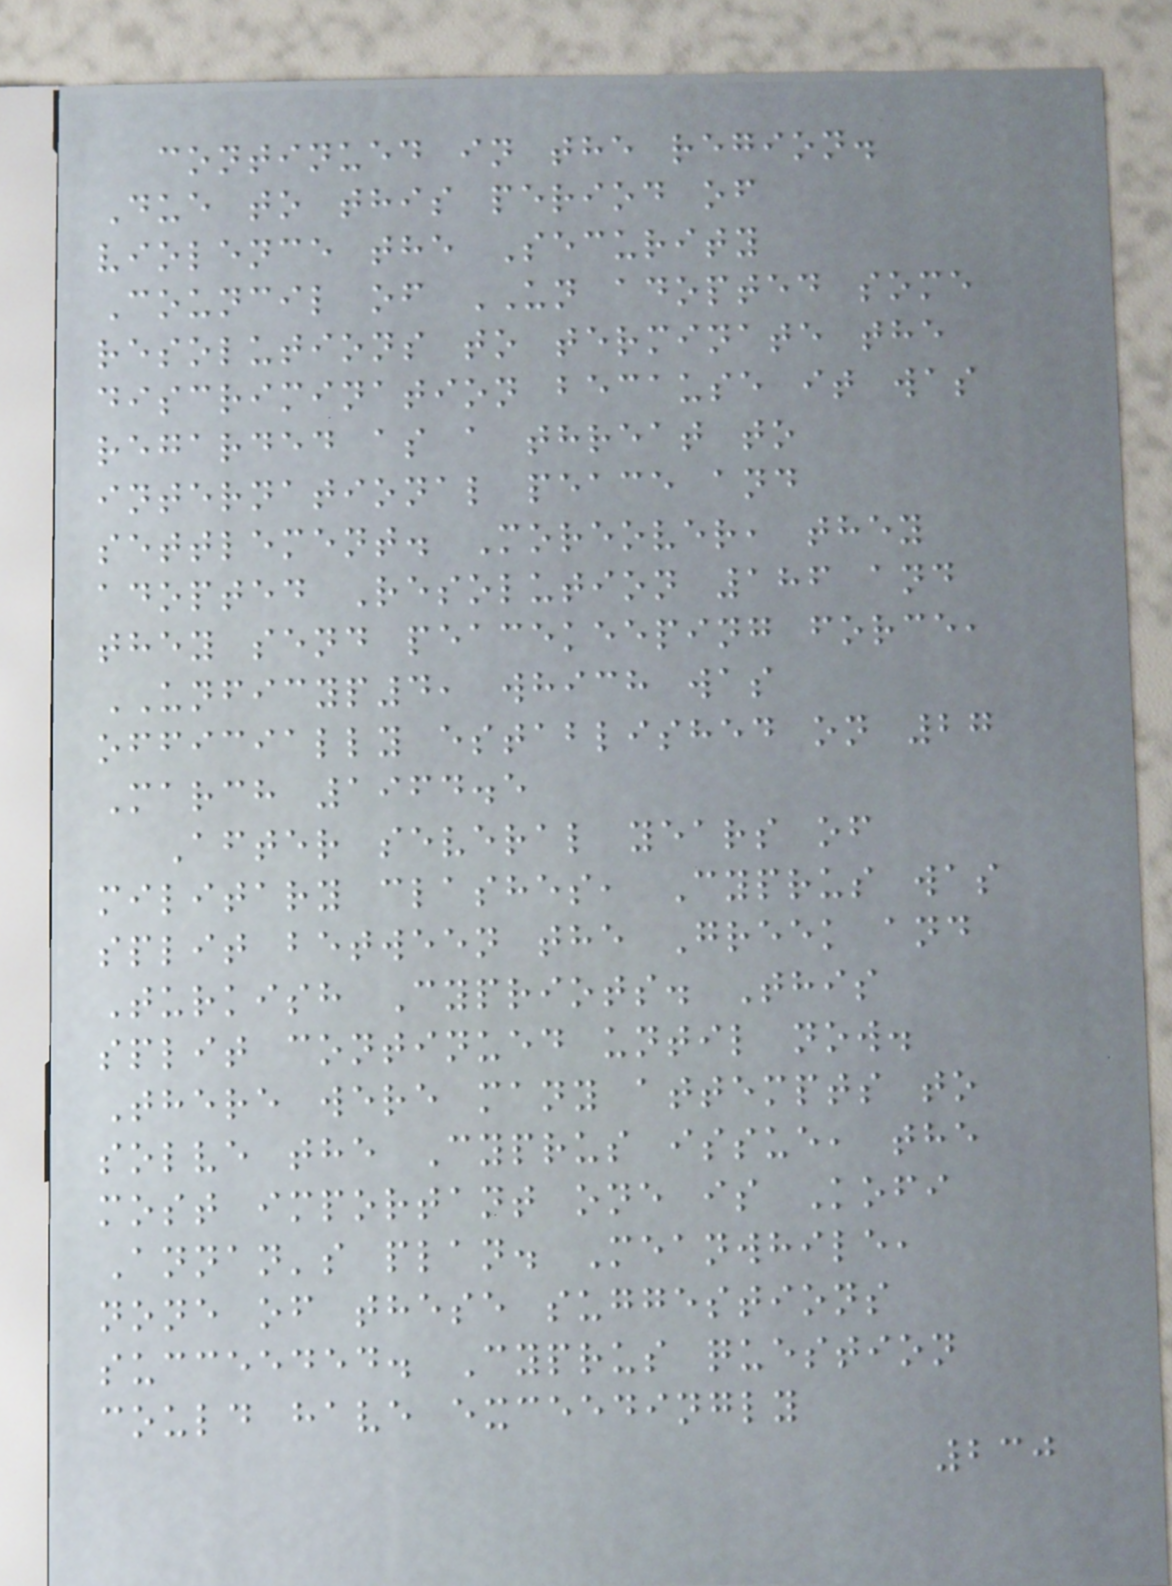continued in the region.
Due to this period of
violence the Security
Council of UN adopted some
resolutions to terminate the
discrimination because it was
regarded as a threat to
international peace and
settlement. Moreover, they
adopted Resolution 186 and
they send peacekeeping force,
UNFICYP4, which was
officially established on 27
March 1964.5
After several years of
military clashes, Cyprus was
split between the Greek and
Turkish Cypriots. This
split continued until now.
There were many attempts to
solve the Cyprus issue, the
most important one is Kofi
Annan's plan. Meanwhile,
none of these suggestions
succeeded. Cyprus question
could have exceedingly
230
